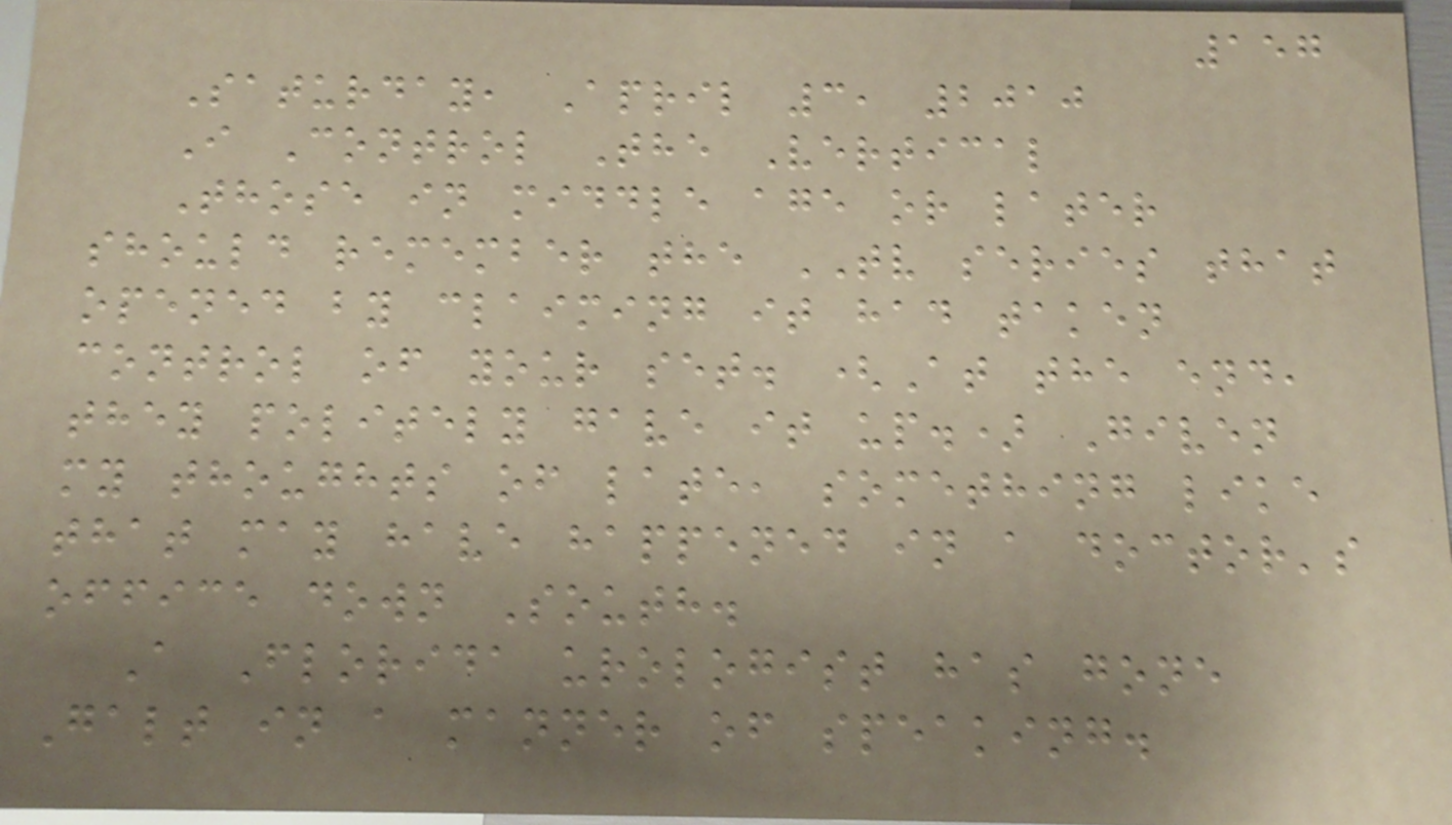157
Saturday, April 3, 2010
I Control The Vertical
Those in middle age or later
should remember the TV series that
opened by claiming it had taken
control of your set. (At the end,
they politely gave it up.) Given
my thoughts of late, something like
that may have happened in a doctor's
office down South.
A Florida urologist has gone
Galt in a manner of speaking.
